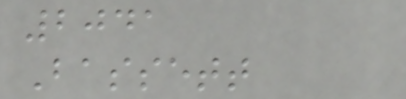2041
Bassett
